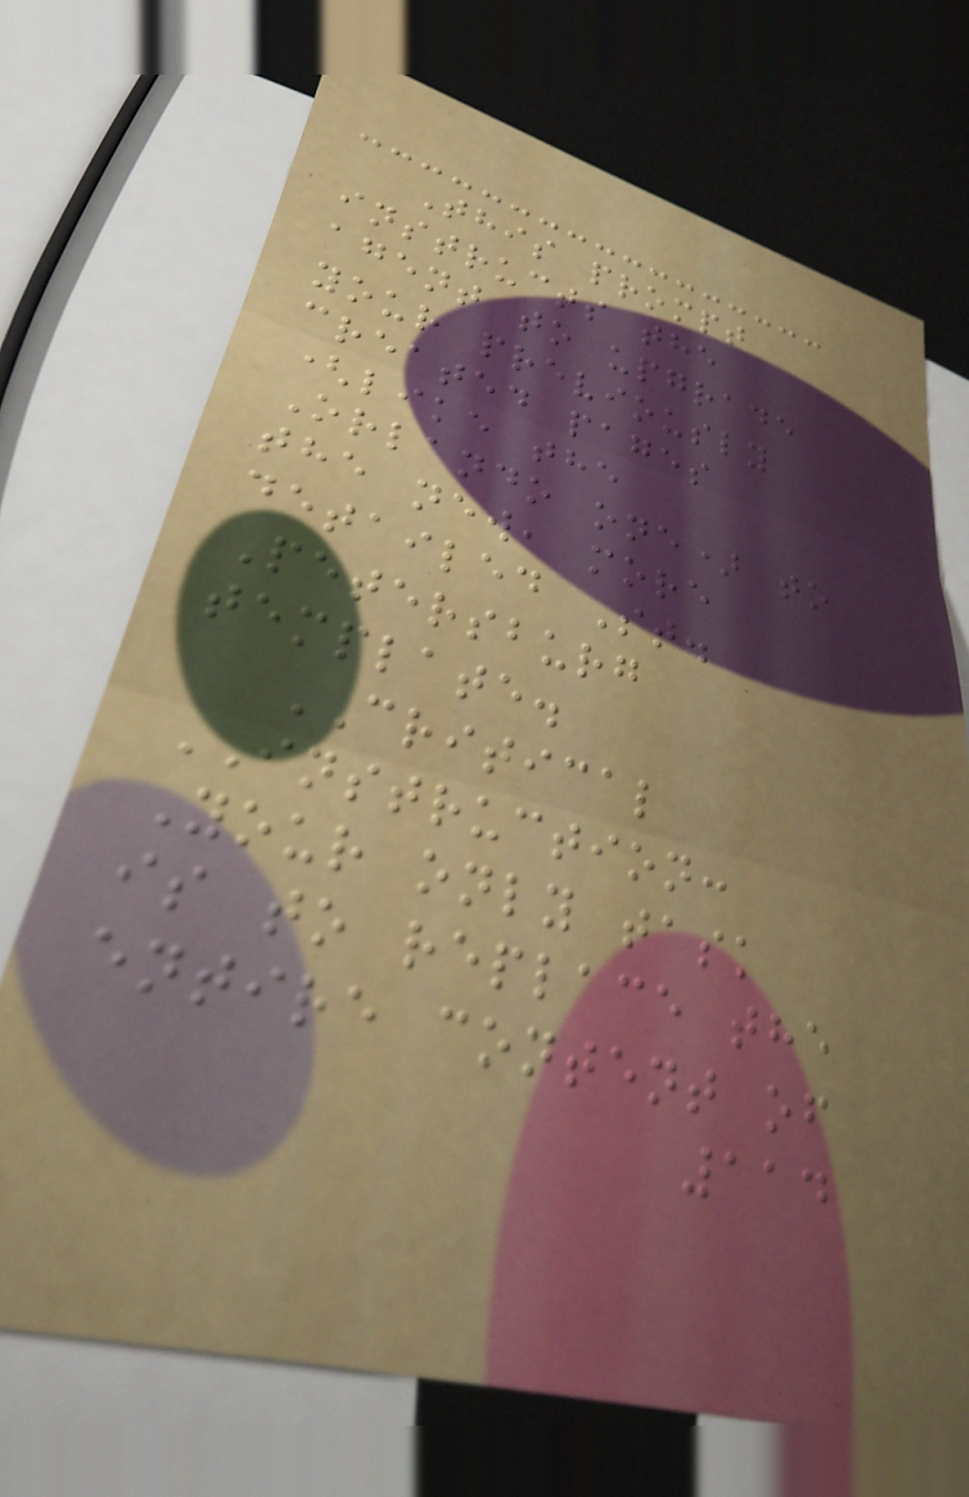This prompt
instructs the
agent to upgrade
your previously
created pages
(like the
Orlando one) to
the new, more
detailed St.
Petersburg
template.
CRITICAL
INSTRUCTION:
Your only task
is to replace the
entire content of
114
